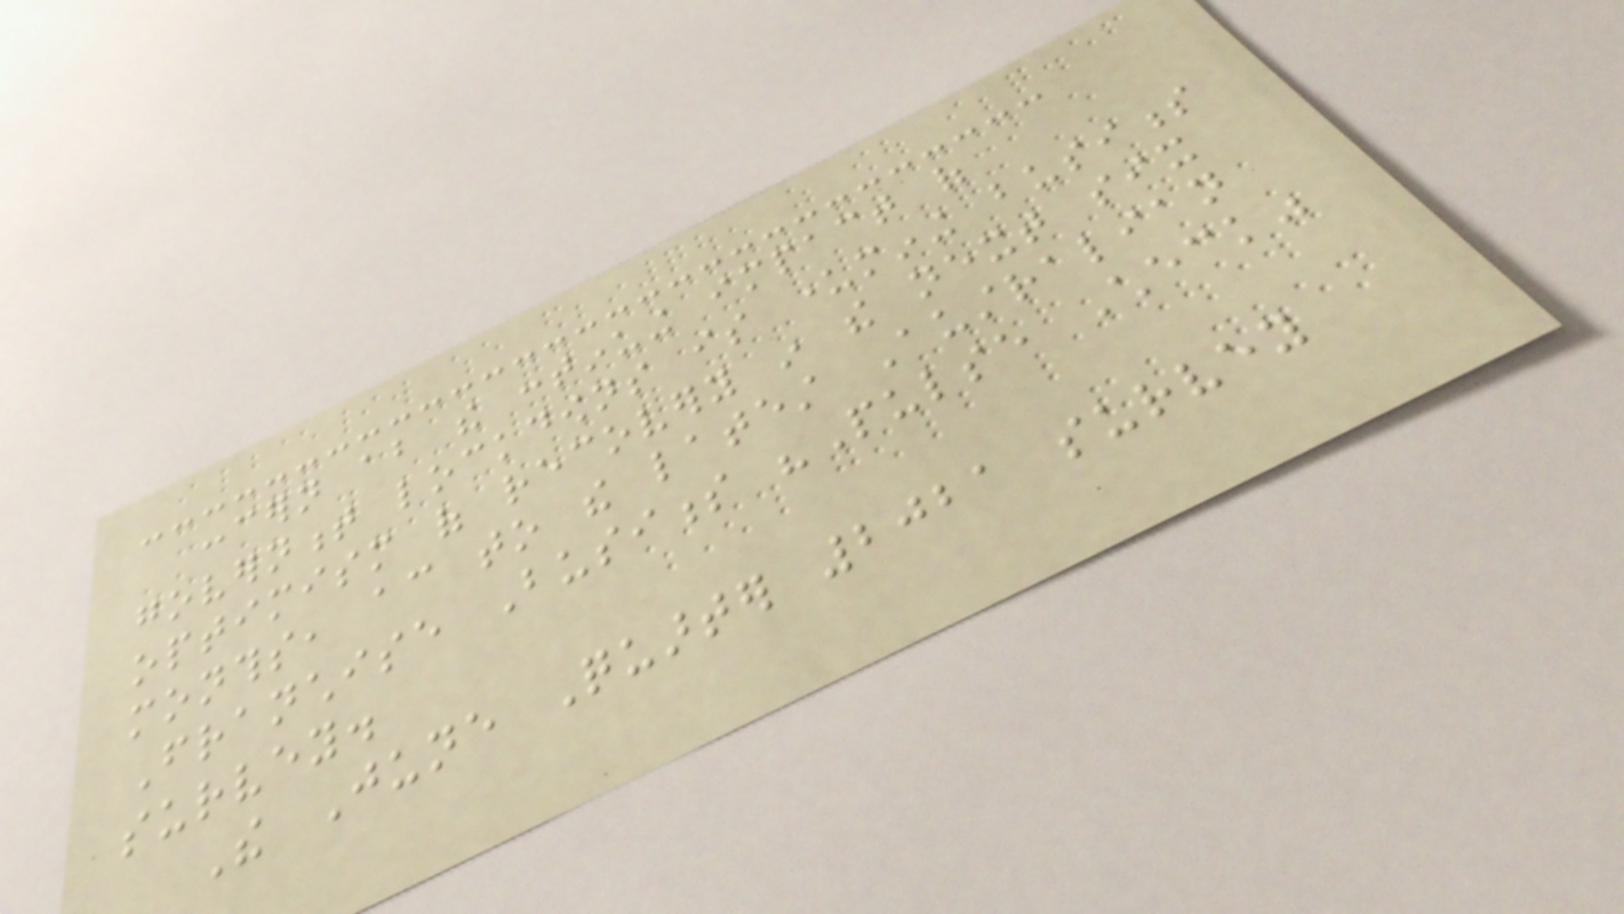concern about the continuing impact of
government lockdowns is undermining business
optimism of recovery in the next six
months, according to the latest Australian
Franchise Business "Pulse Check"
survey.
The June Quarter 2021 survey
